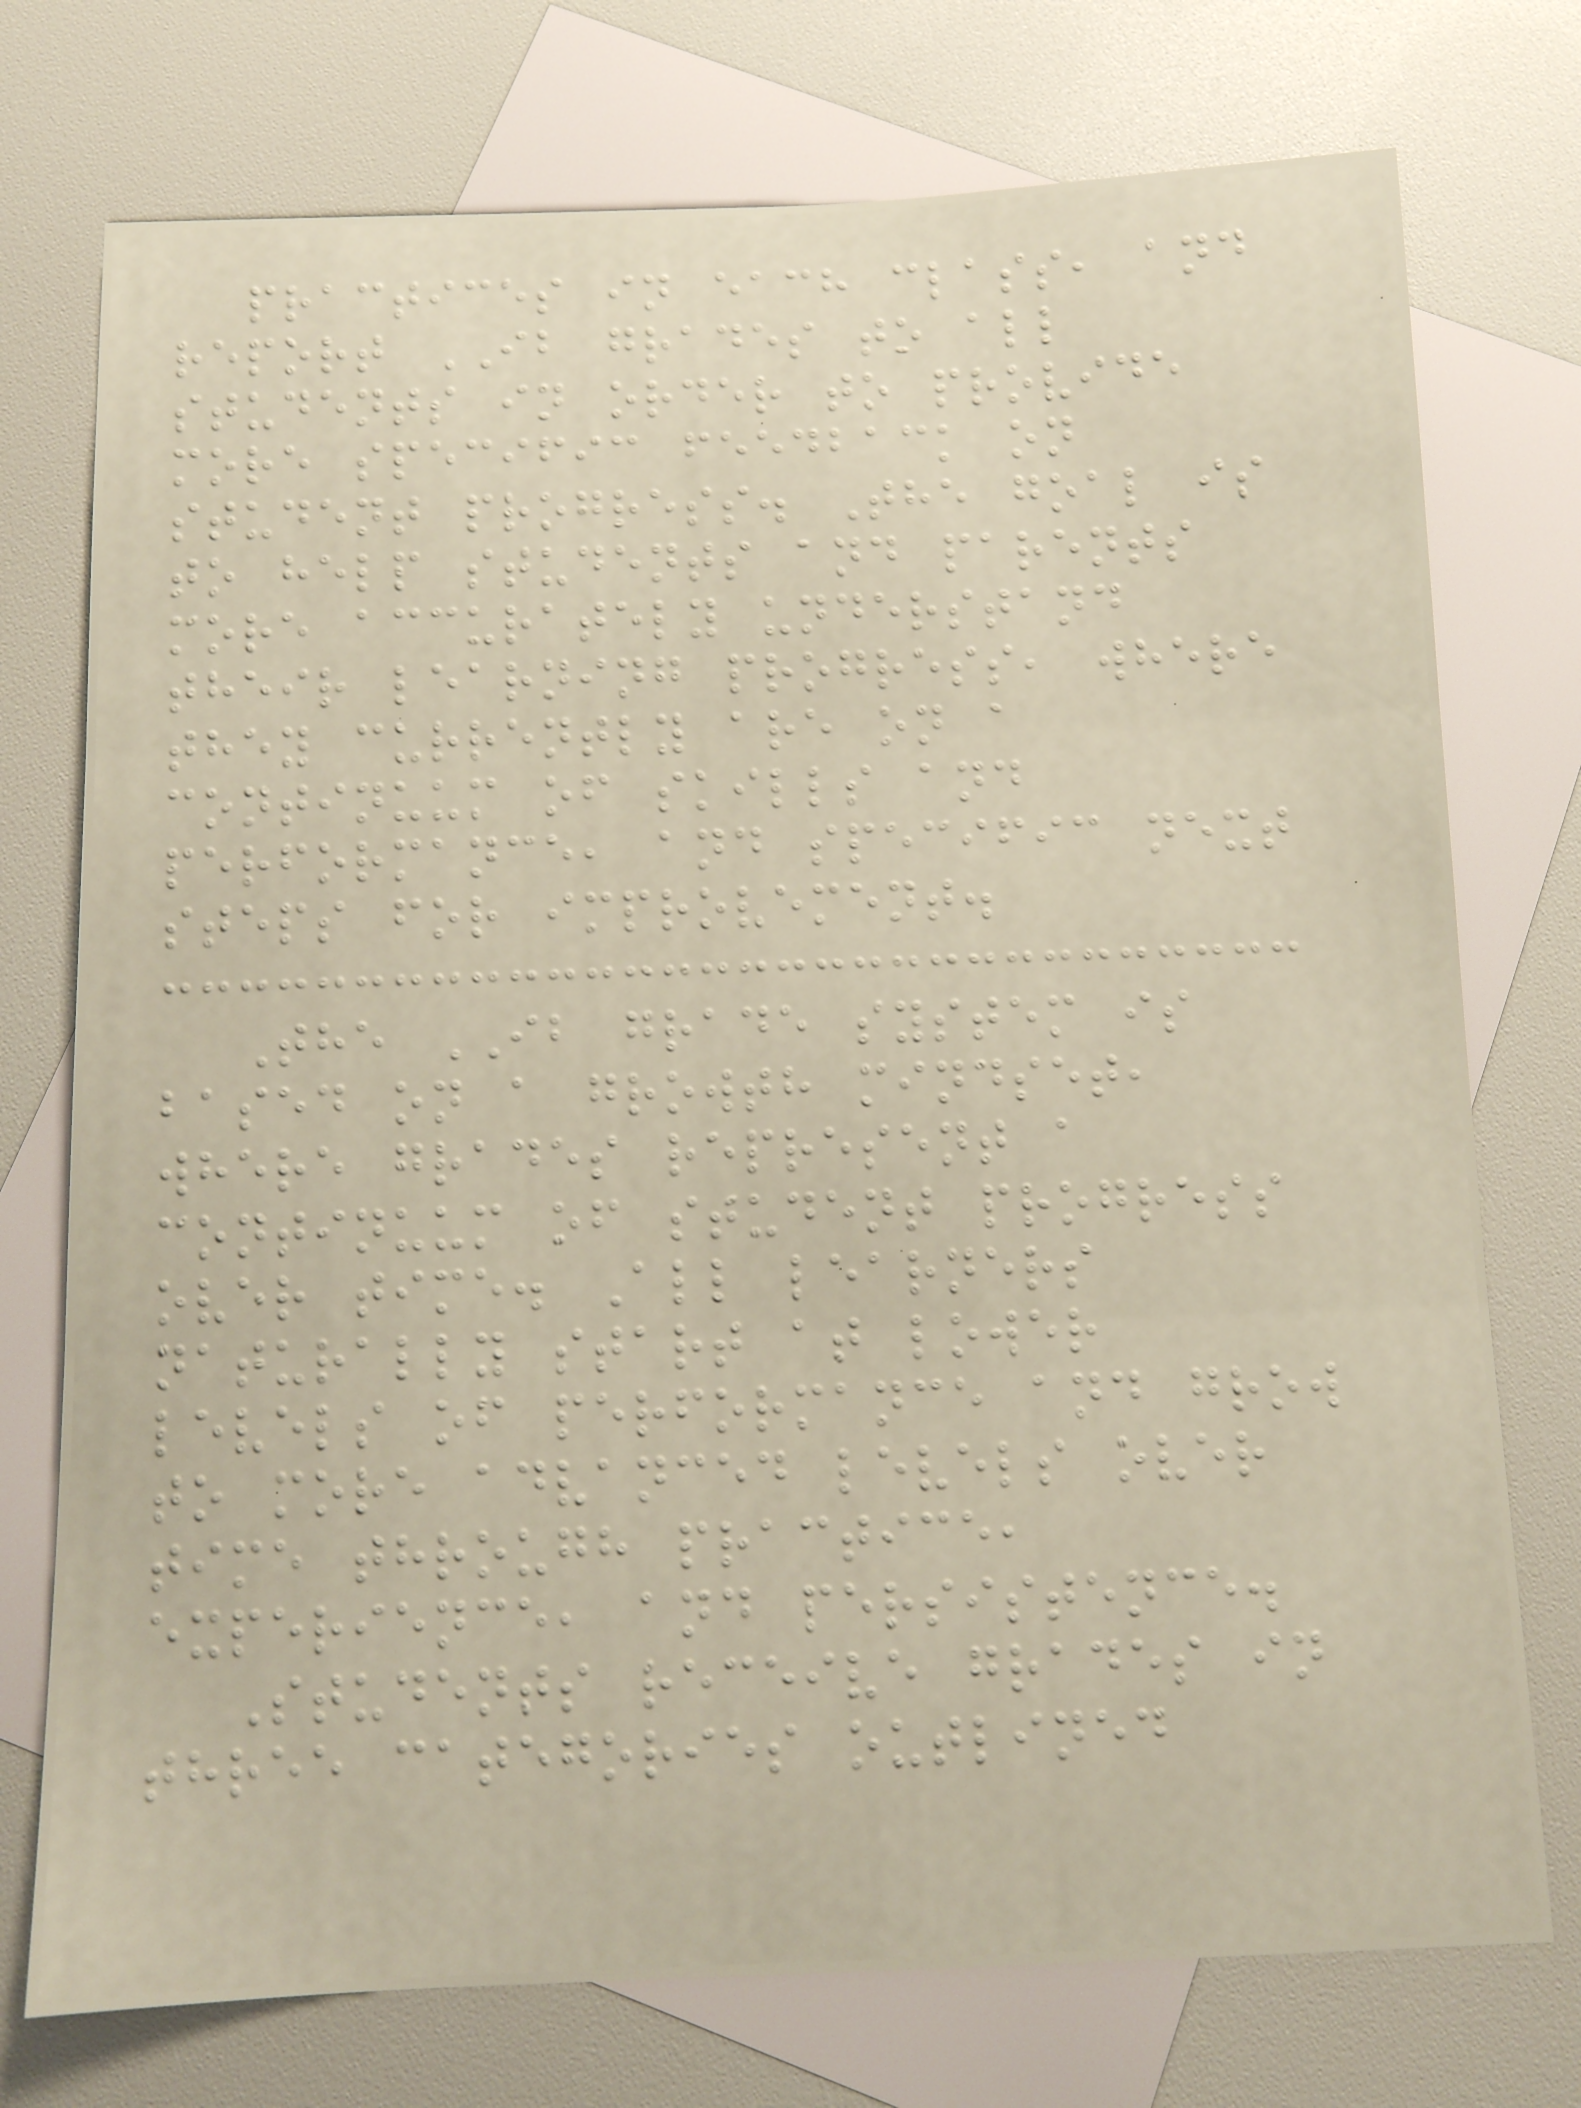practices in each class, and
report IB grades to all
students in order to provide
more specific feedback on
student progress. The goal is
to help students and parents
more accurately understand
their learning progress, where
they currently are on a
continuum of skills and
performance, and specific next
steps for improvement.
The IB grade system is
based on a growth mindset,
where grades represent a
continuum of student progress
over time. All learners
naturally start at lower
levels of performance and grow
to more advanced levels over
time through practice,
experience, and persistence.
Students receive grades in
three categories outlined
